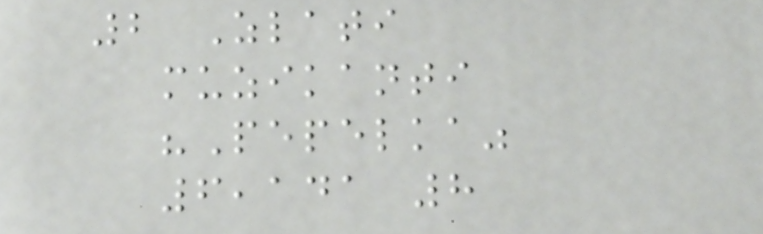2 Zlati
muzikanti
"Pepelka"
6,141 8
